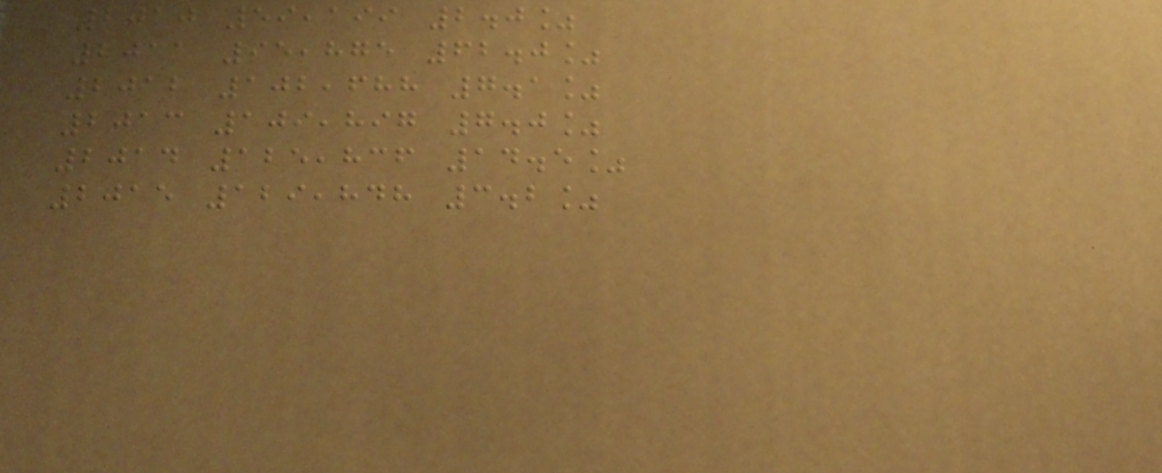2010 59,199 2.0%
2011 95,875 62.0%
2012 102,688 7.1%
2013 109,897 7.0%
2014 125,836 14.5%
2015 129,848 3.2%
